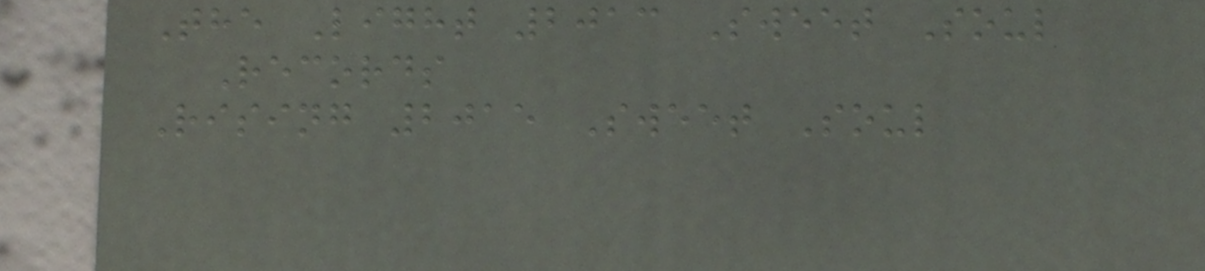The Light 2013 Sweet Soul
Records
Rising 2015 Sweet Soul
